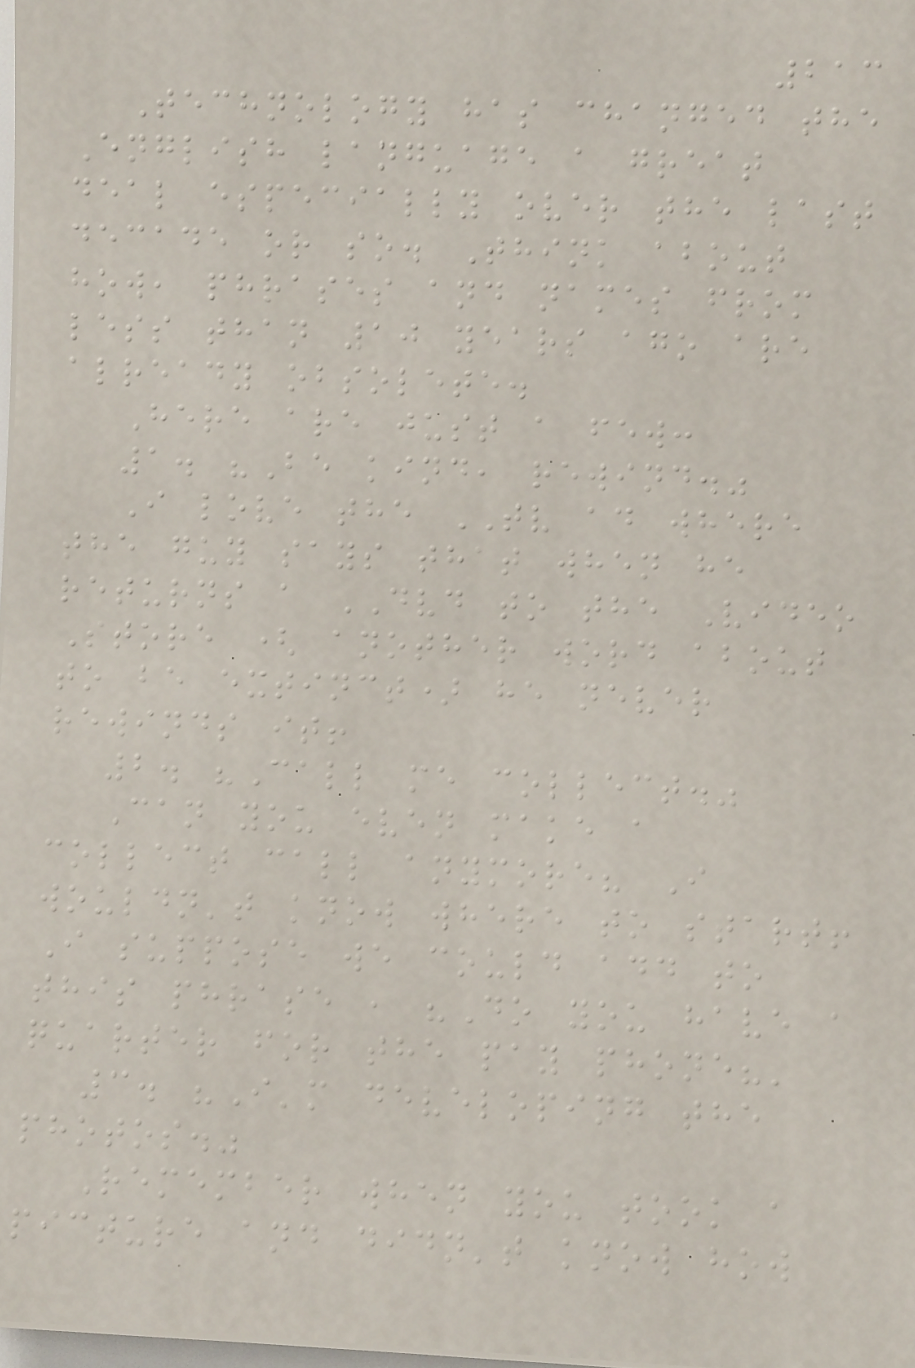213
Technology has changed the
English language a great
deal especially over the last
decade or so. Think about
how, phrases and names from
less than 10 years ago are
already obsolete.
Here are just a few:
1. "Be kind, rewind."
I love the TV ad where
the guy says that when he
returns a DVD to the Video
Store ( another word about
to be extinct) he never
rewinds it!
2. "Call me collect."
Can you even make a
collect call anymore? I
wouldn't know where to start!
I suppose we could add to
this phrase , "Do you have a
quarter for the pay phone?'
3. "I'm developing the
photos."
Remember when you took a
picture and didn't know how
